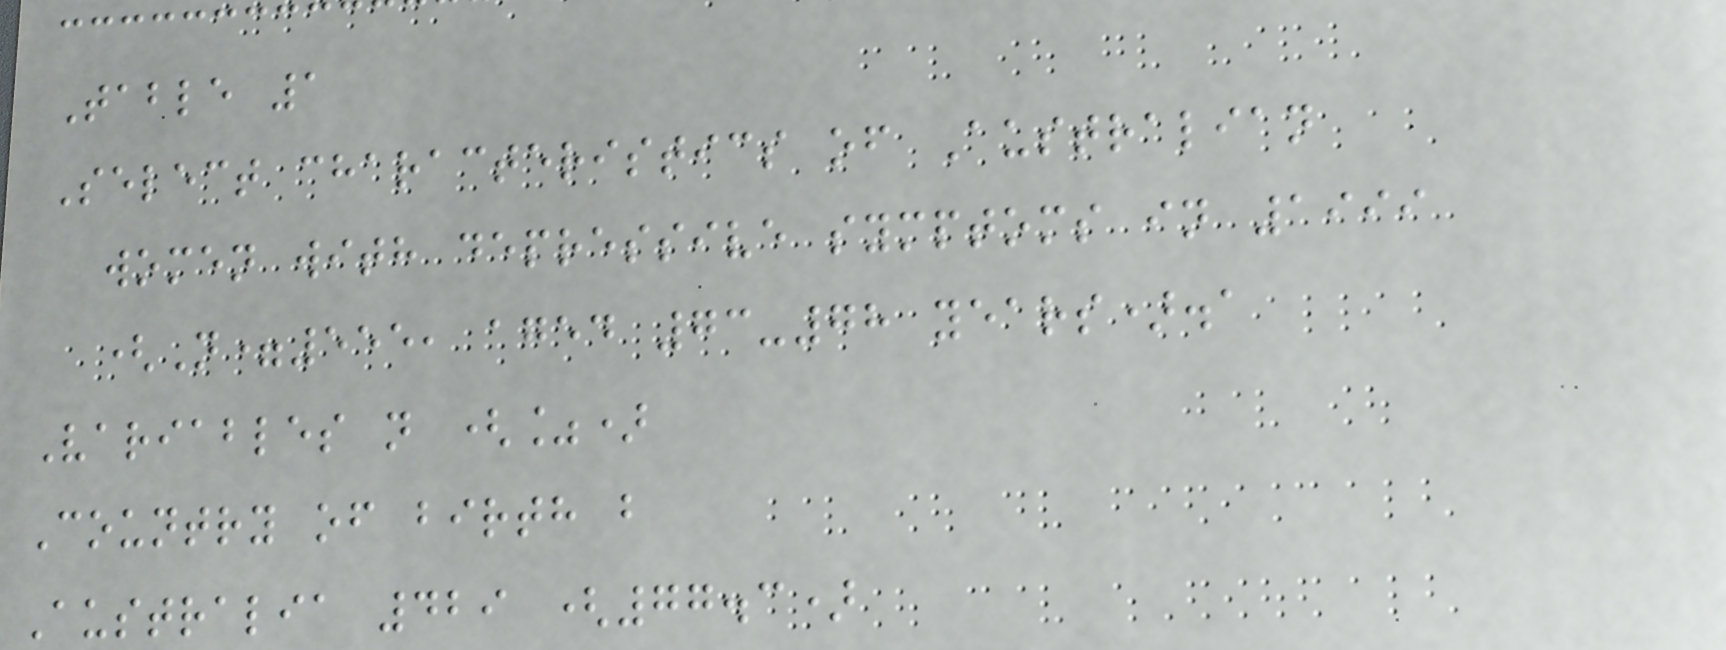Table 1
Select characteristics of Australian
women with depressive symptoms in 1999
(N=555, aged 73-78 years).a
Variables n (%)
Country of birth b
Australia 429 (77.3)
